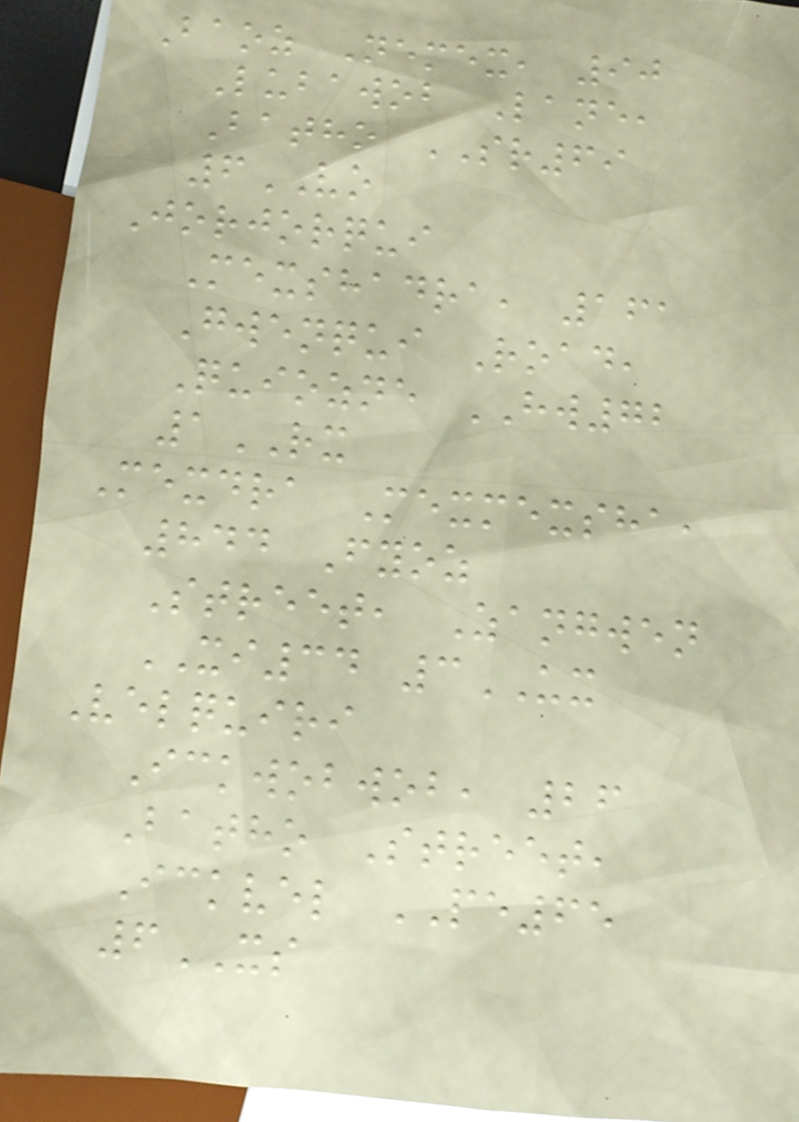Baoz Nemex, 90
Lubawob Lane,
Batho SR69
6VO
Jorjorqui
Mexshadra, 161
Gwenqui Road,
Quiozne HW72
1RX
Mexdra Mexmexsha,
844 Fyoz
Street, Zangwen
XI34 3UX
Velquiri
Ickwobwob, 26
Batho Street,
Ickvel PE65
6XS
